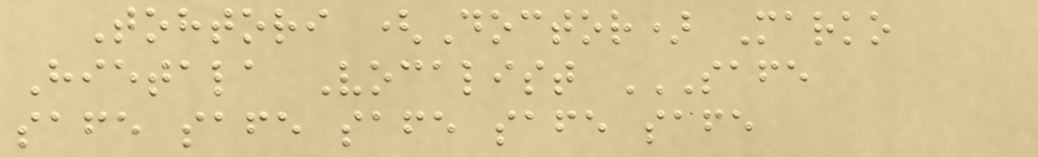Tohtori (Doctor) Marko
Hietala Vocalist SAFE
SAFE SAFE SAFE SAFE SAFE
